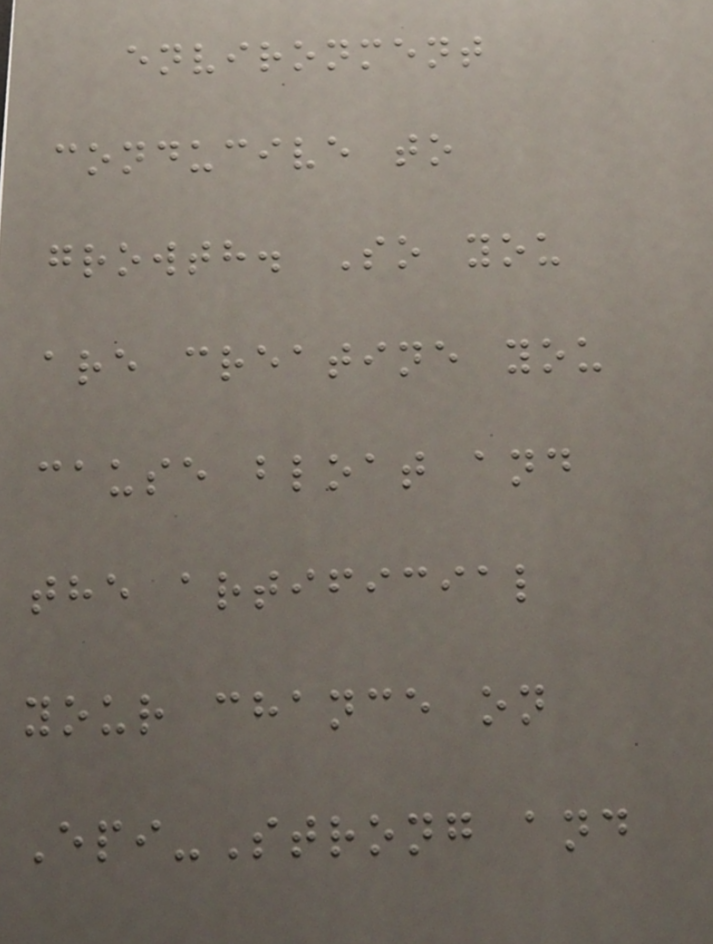environment
conducive to
growth. So you
are creatine you
cause bloat and
the artificial
your chance on
Epi-Strong and
